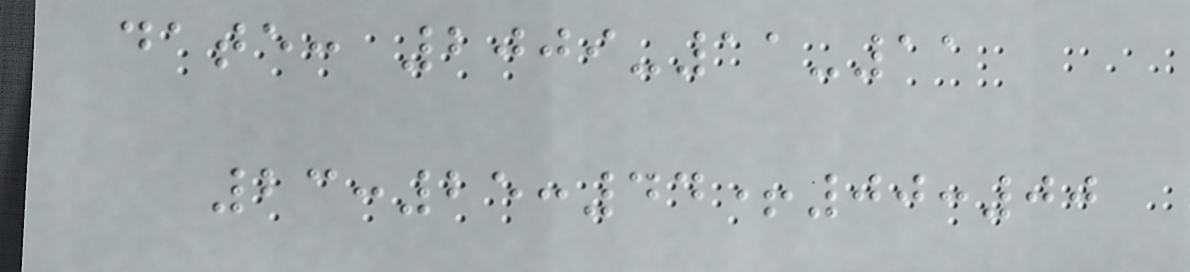date: 2009-11-11
23:25:44+00:00
